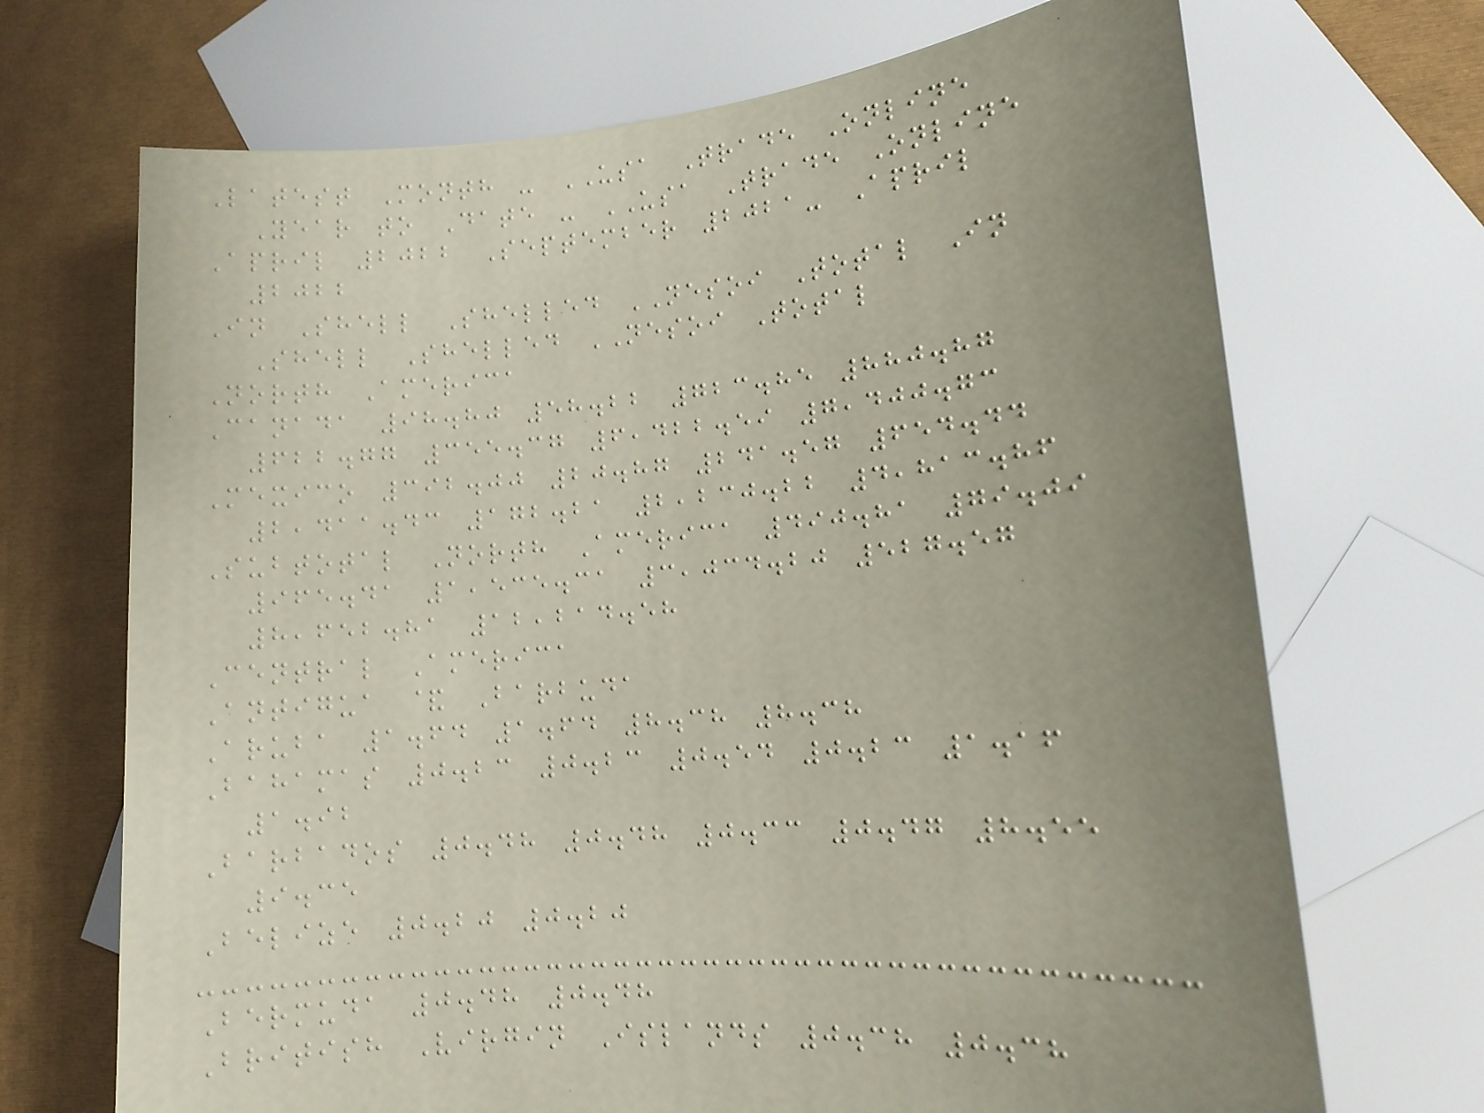Latest Month - USA Trade Online
Year to Date - USA Trade Online
April 2022 September 2021- April
2022
In Shell Shelled NESOI Total In
Shell Shelled NESOI Total
North America
Canada 98.80 58.22 723.85 880.87
622.77 355.37 6,422.59 7,400.73
Mexico 392.00 20.87 241.57 654.44
2,411.43 172.21 2,230.22 4,813.86
Subtotal North America 490.81 79.09
965.41 1,535.31 3,034.20 527.57
8,652.81 12,214.58
Central America
Antigua & Barbuda
Aruba 1.64 1.64 8.38 8.38
Bahamas 0.23 0.23 0.54 0.23 1.16
1.92
Barbados 0.48 0.48 0.33 0.47 8.55
9.35
Belize 0.20 0.20
Bermuda 0.48 0.48
British Virgin Islands 0.38 0.38
